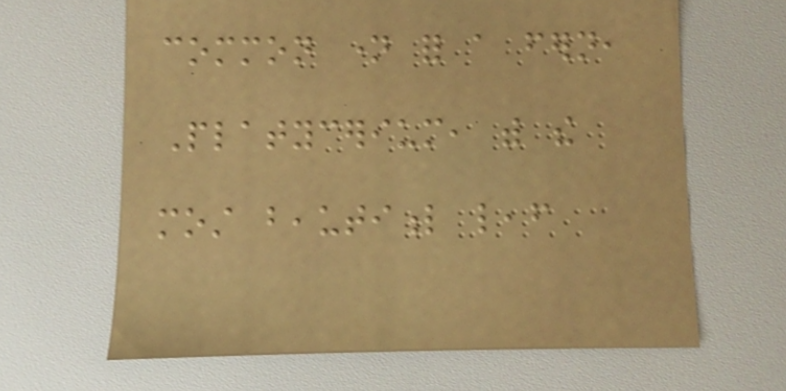common name for a fern,
Platycerium, with the
most beautiful leaf
